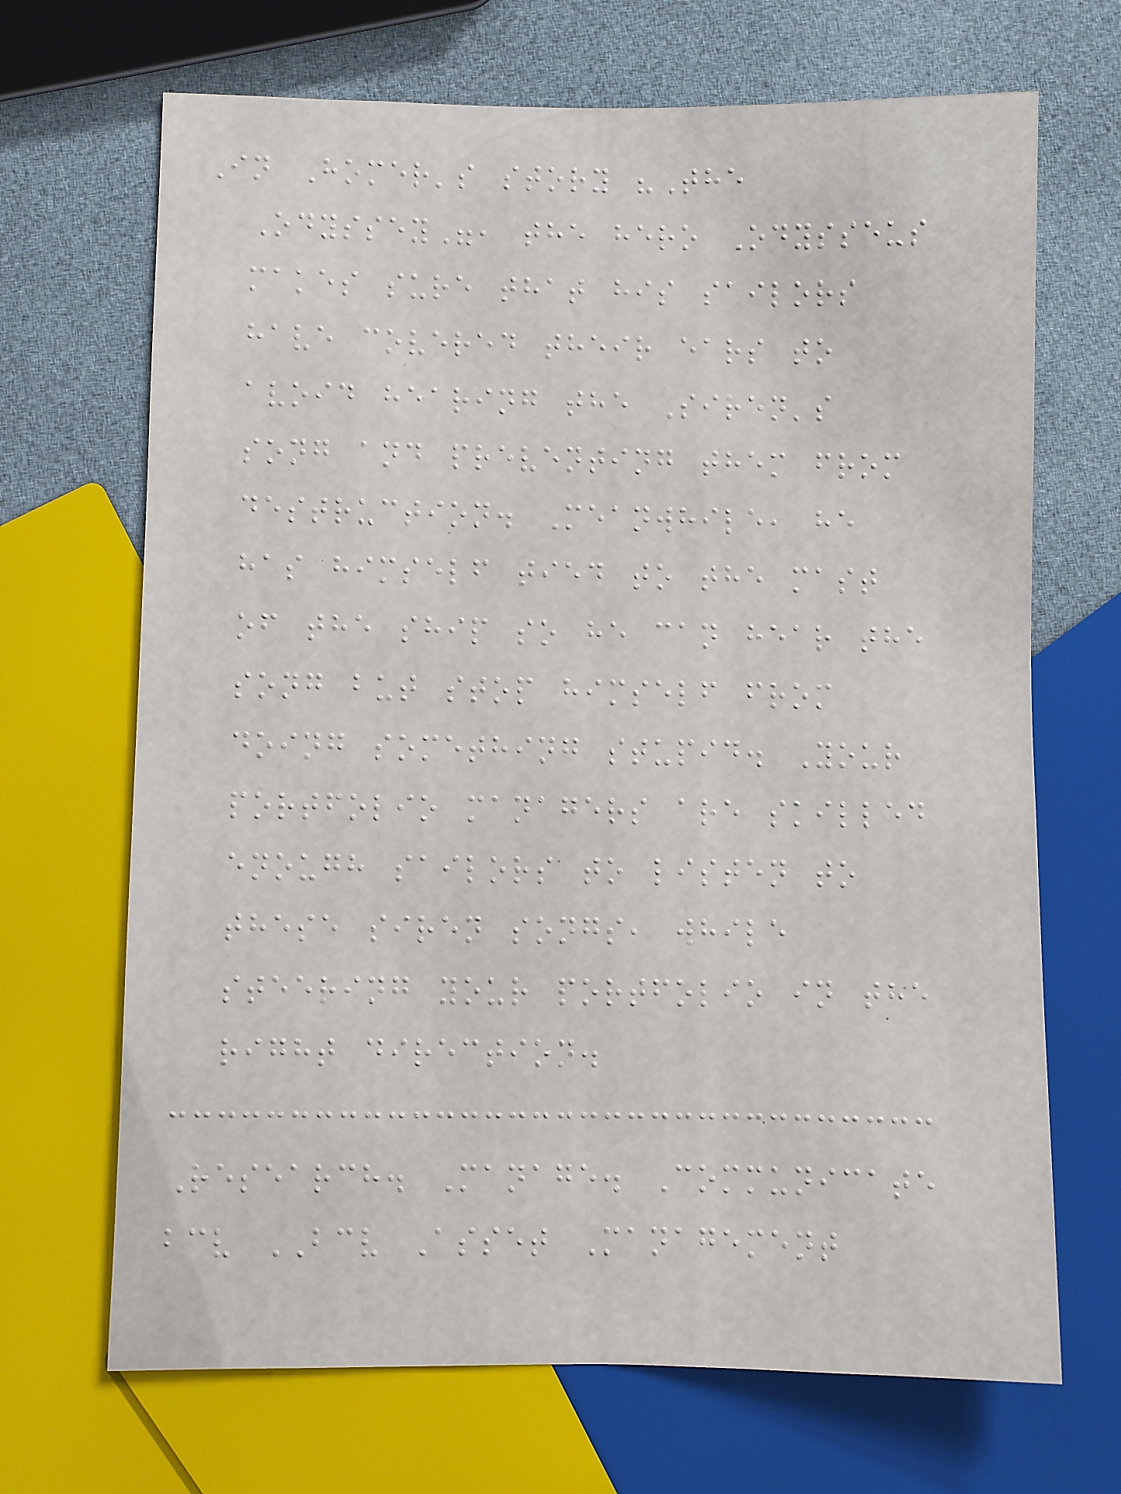In Homer's story "The
Odyssey", the hero Odysseus
makes sure that his sailors
have covered their ears to
avoid hearing the Siren's
song and preventing them from
destruction. Meanwhile, he
has himself tied to the mast
of the ship so he can hear the
song but stop himself from
doing something stupid. Your
portfolio managers are skilled
enough sailors to listen to
these siren songs, while
steering your portfolio in the
right direction.
Research. Manage. Communicate
bcv BCV Asset Management
